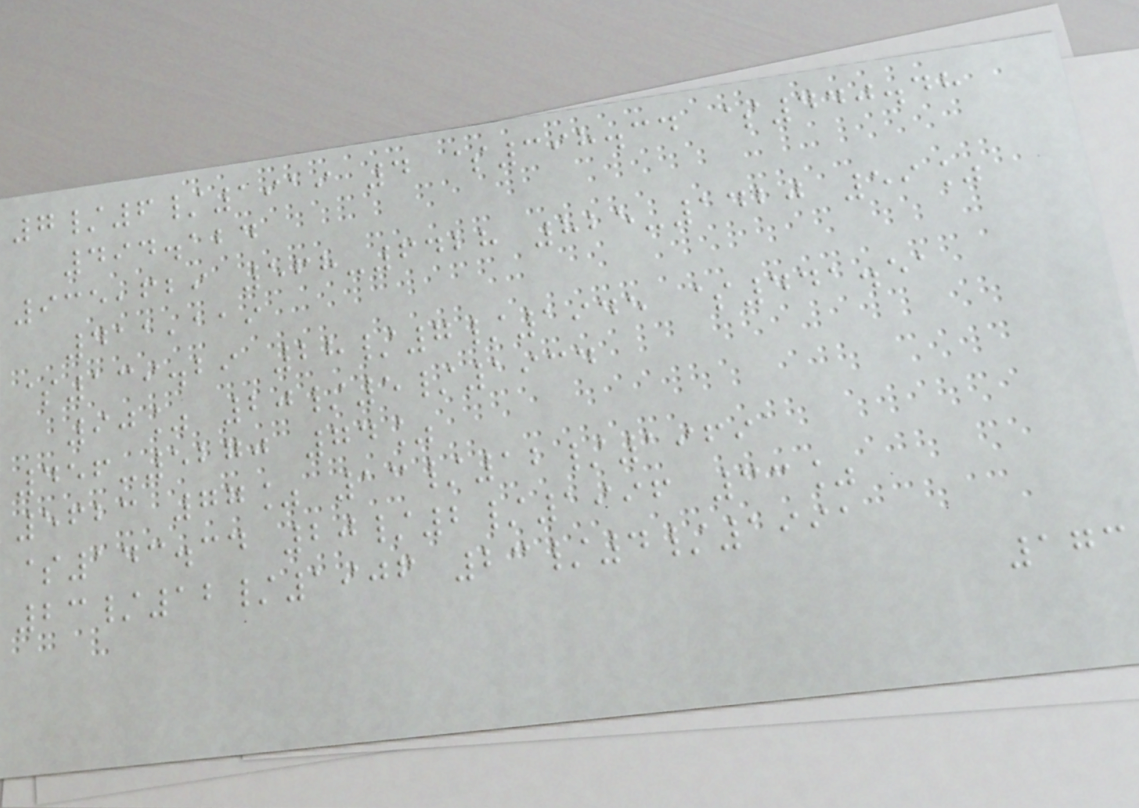7/6/1919 4 $398.34 $440.48
494.124
935,629 568-6428 825-1420 59%
411,119
$139.29 28/7/1945 $441.51
90% 20/5/1934
456-5270 74%
5623 77% 13/12/1969
$143.34 20/2/1996 33%
23/12/1906 23/4/1991
173
